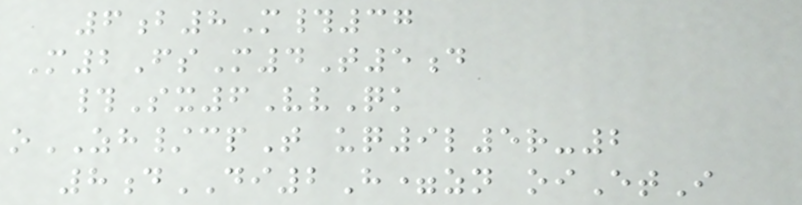6b8M#37
M2FsM4T5d
#Sx6VvQk
oZH/cpT uq9l5r-2
8dDI2H=zn oiEtI
